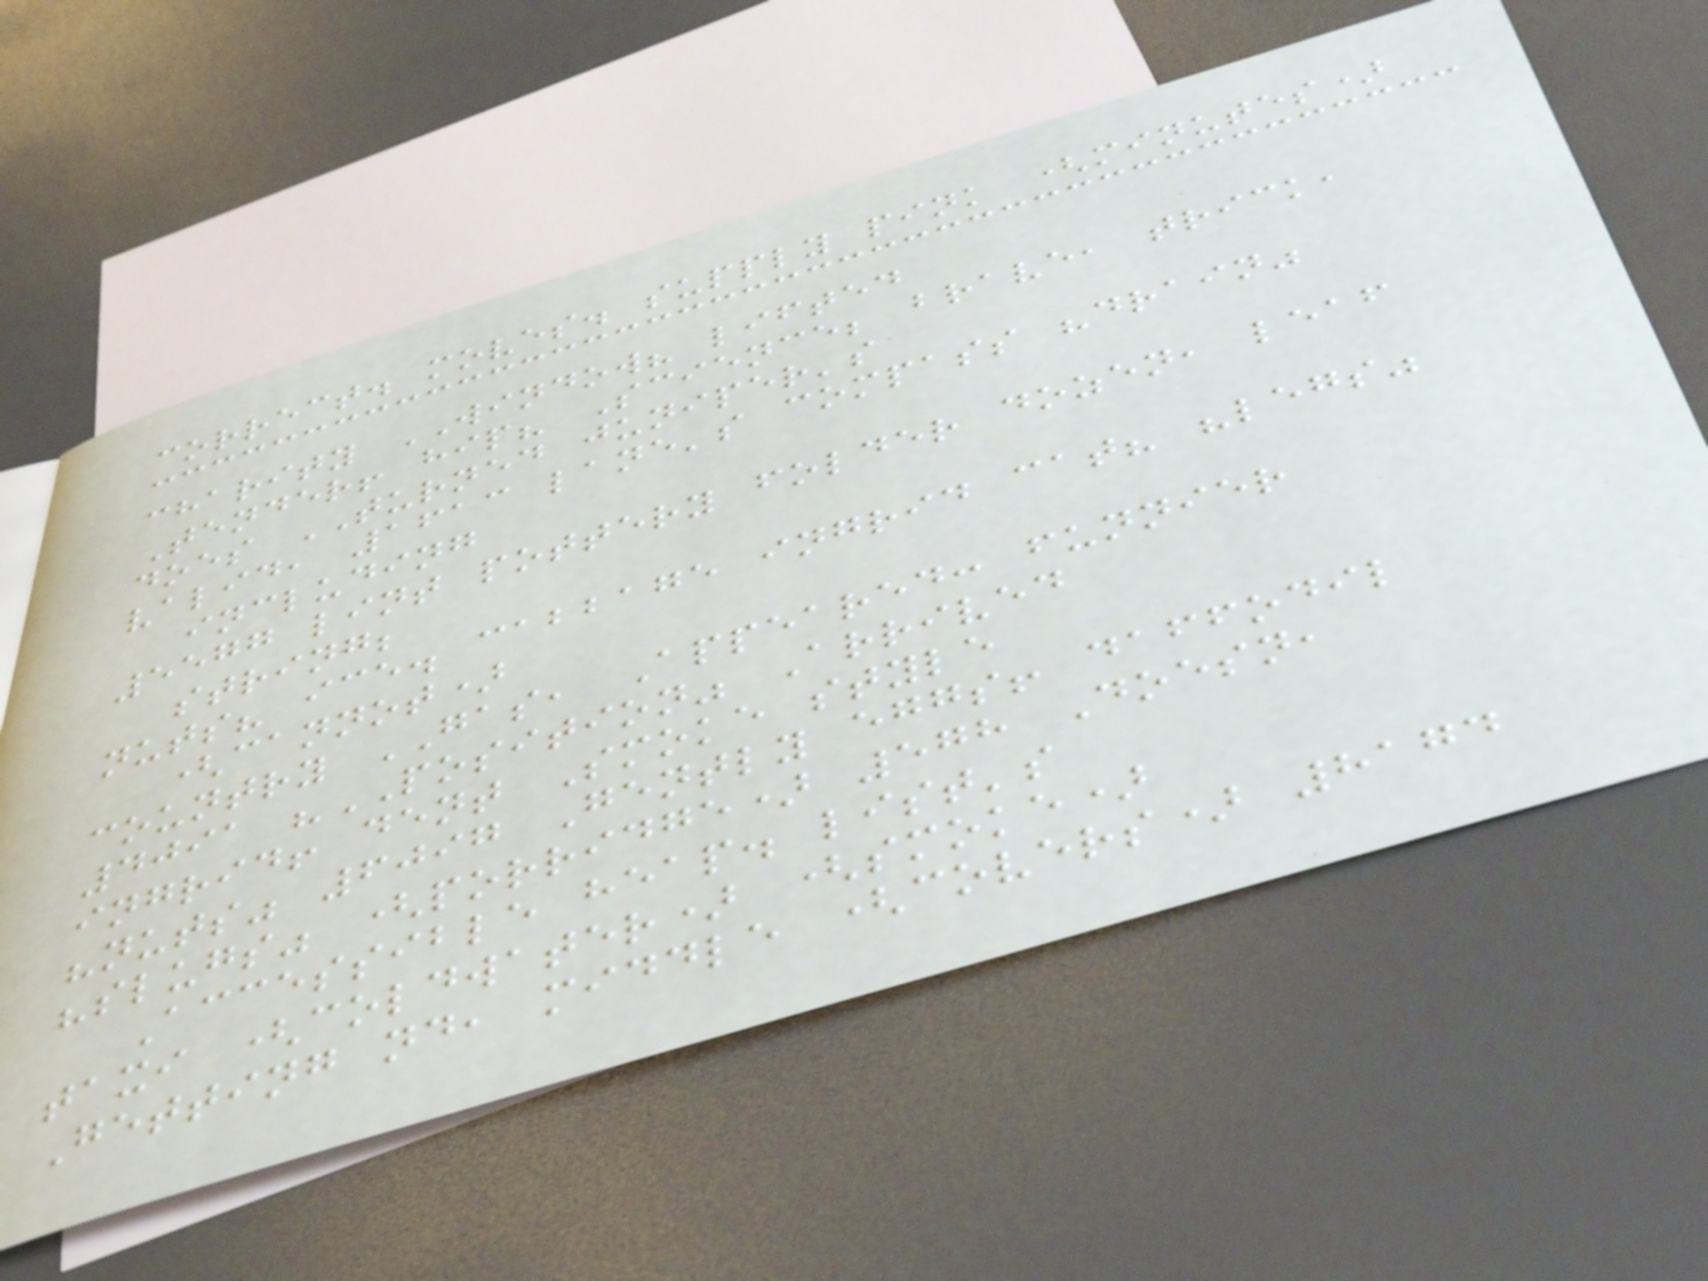correct. moves. supply pink (minutes)
charity WINDOW? lifted
Tender! hip? Science; brave, trick,
does TURNED juniper's
valid, 1613 lane's compass "drain"
including
5577 lint pottery folder dozen, leaf
string;
nuts? ice. cabbage ingrid cat? "legs"
(cannot)
country GAS, Appeared: funnier
4091 "POSITION" Arrived
ingrid! dent Smoke style
"nuts" 6097 Gently eggs! daffodil
"slugs" (porridge) 578 Doesn,
Accessible heap. list's
taxi (coldwater) (smoke)
Getting nd, middle (covers) 8174
